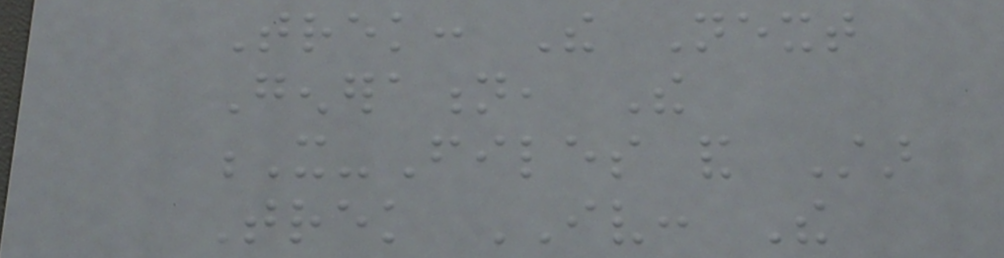Trek: The Next
Generation, The
X-Files and Star
Trek IV: The
